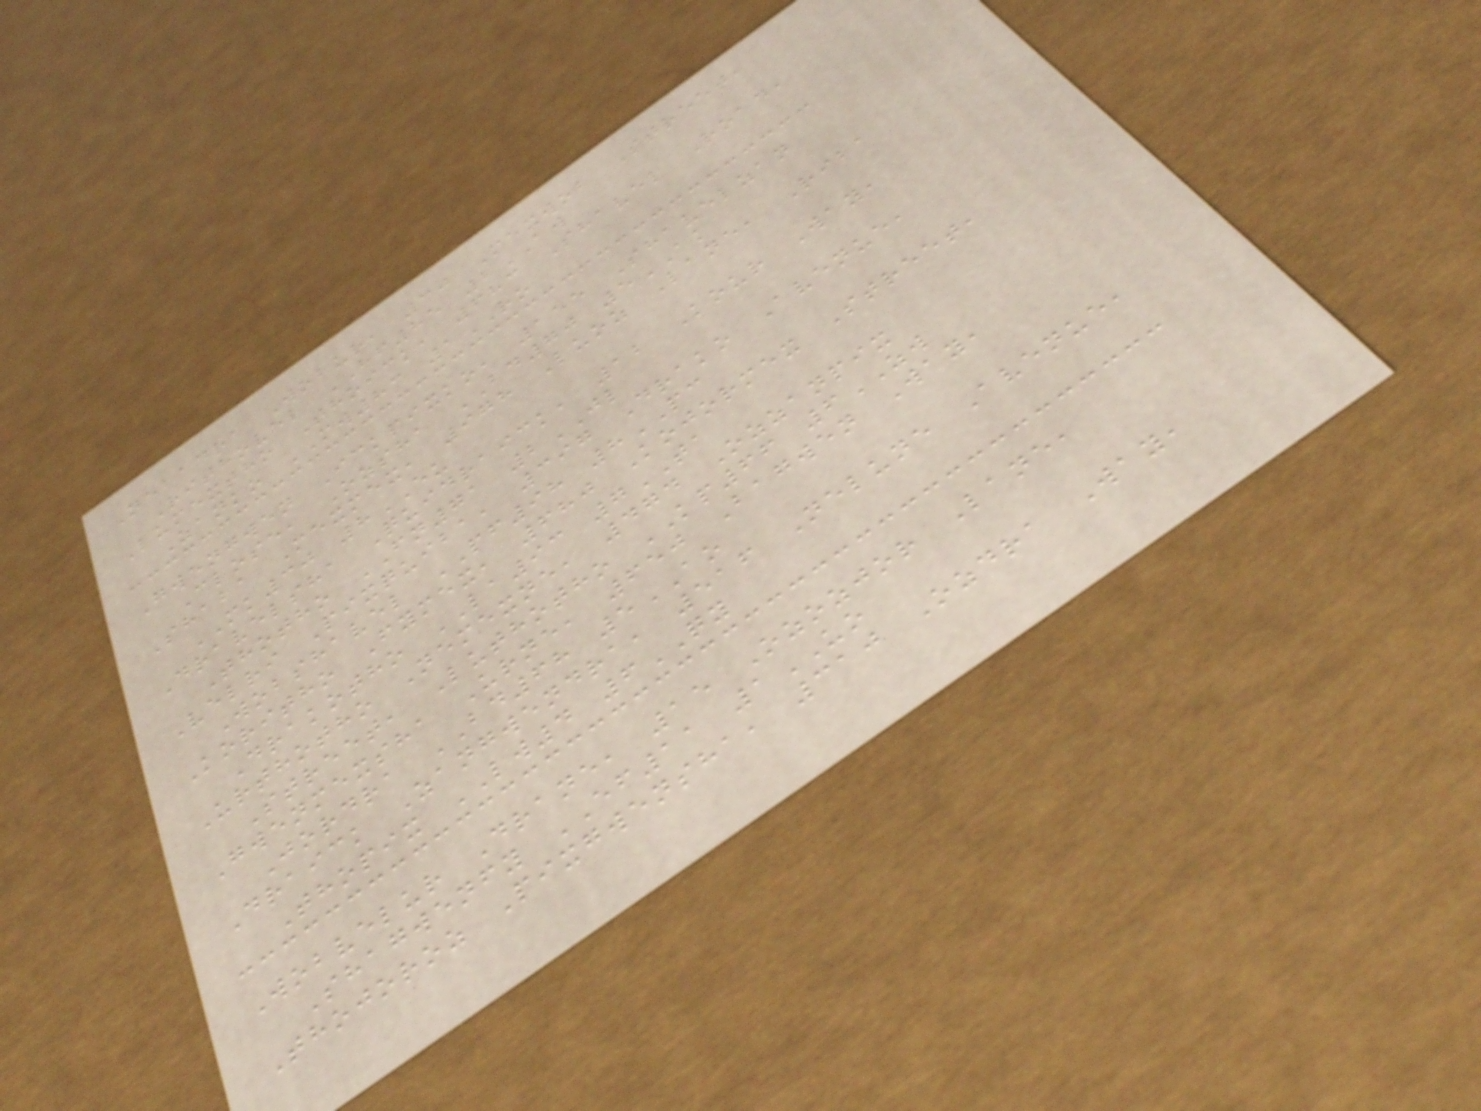Nebadra Wobur, 30 Mexwob Street,
Rithovel HF85 2AW
Lumextho Thoick, 683 Shavel Road,
Zanko MW83 1RO
Gwengwen Ickpixko, 155 Shavelzan
Close, Ozsha BD70 5AK
Shaba Mexmex, 978 Luoz Lane, Riba
MK30 8EU
Dravelsha Quidraick, 12 Kour Way,
Thotho FN71 2JL
Velri Pixquiba, 397 Drako Avenue,
Wobshavel PF98 8PC
Koritho Fymex, 680 Kojormex Street,
Drakotho LA93 7TA
Urthotho Nemexne, 474 Ozzanpix
Street, Luthotho KP66 6ZW
Gwenmexsha Urne, 650 Bagwen Way,
Jordra BD68 5AO
Draick Zangwendra, 516 Nelune Avenue,
Thopix LW4 6QY
Wobvelur Drane, 15 Ozozjor Lane,
Shagwenfy EF11 1UO
Thojoroz Pixgwensha, 310 Ozdra Way,
